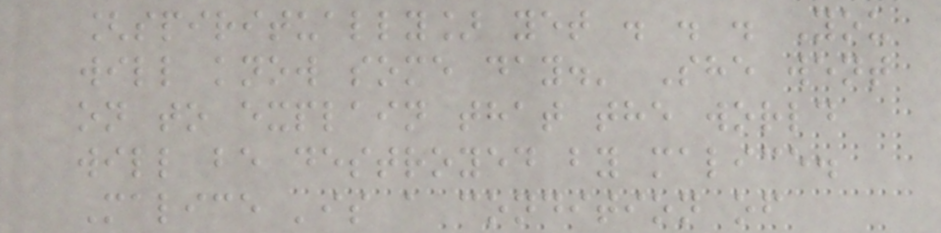[spiritually] yet . . . You
will know some day.' She went
on to explain that the world
will be destroyed by malice.
Malice 'is a condition of
